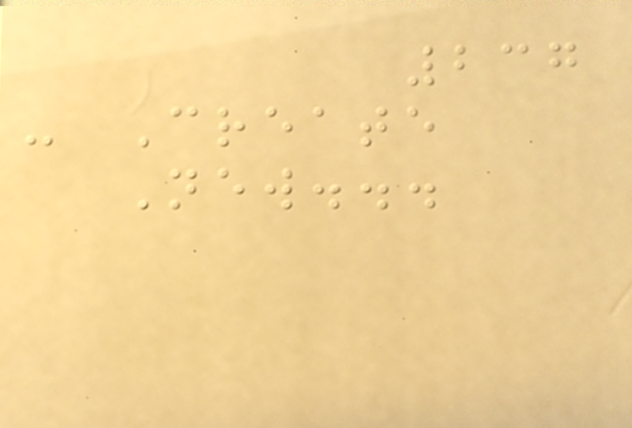237
- Create
New...
